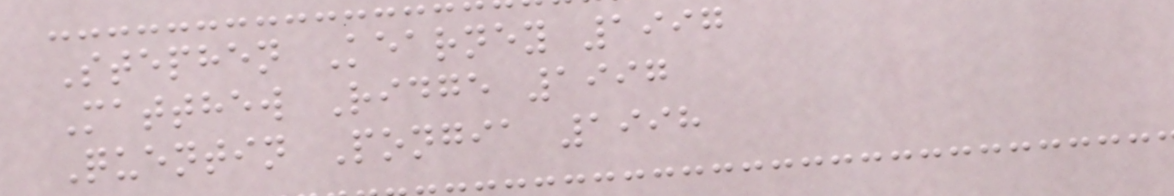Stephen Kearney 1997
Matthew Ridge 1997
Quentin Pongia 1998
